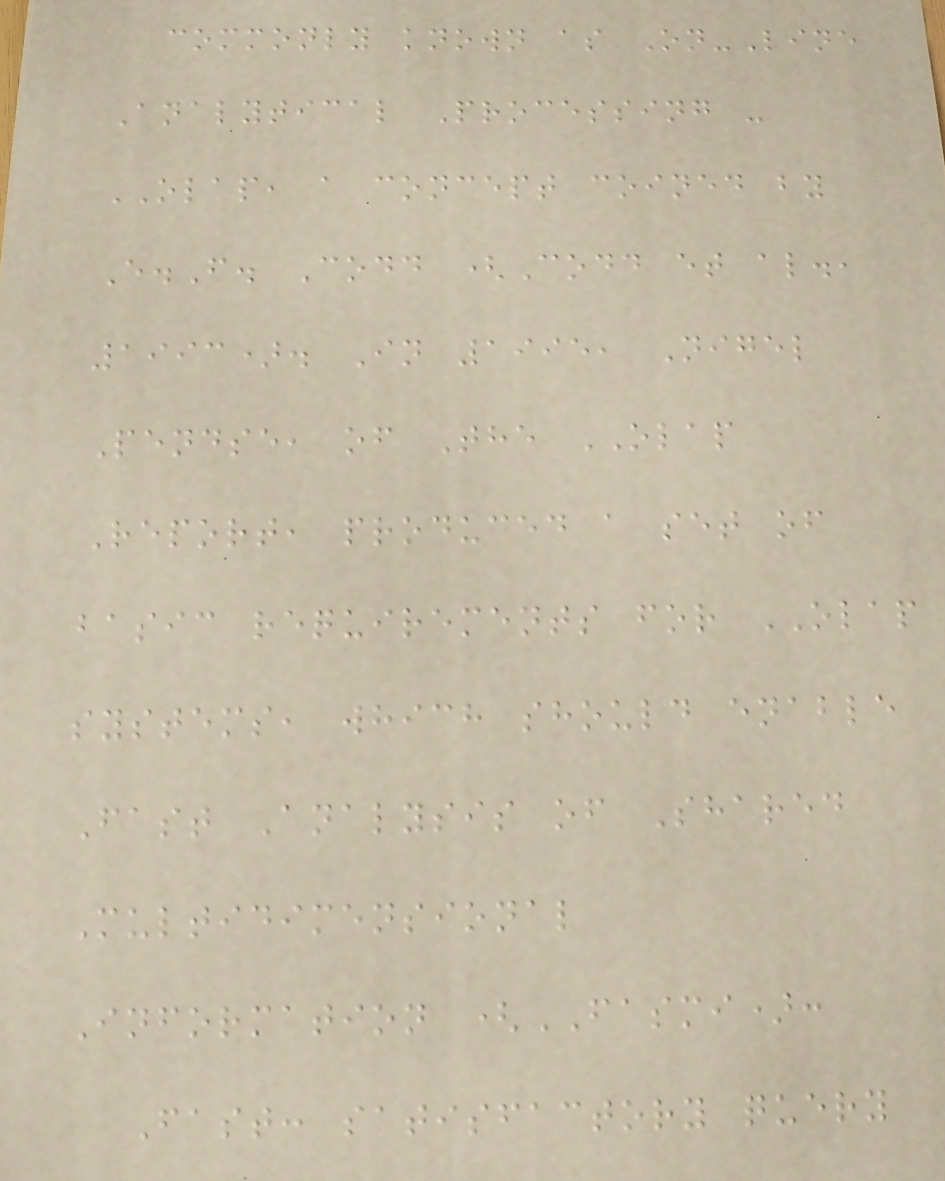commonly known as On-Line
Analytical Processing -
OLAP, a concept coined by
E.F. Codd (Codd et al.,
1993). In 1995, Nigel
Pendse, of The OLAP
Report, produced a set of
basic requirements for OLAP
systems, which should enable
Fast Analysis of Shared
Multidimensional
Information (FASMI):
Fast: satisfactory query
